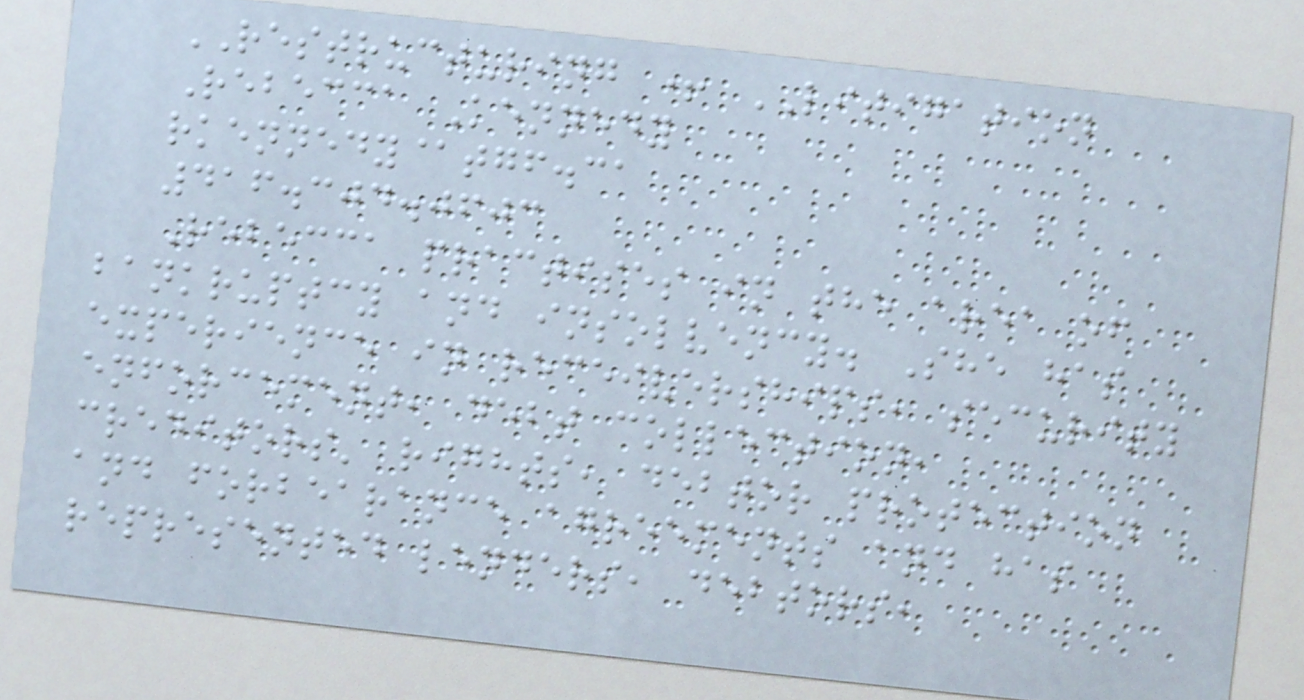RESTRUCTURING + LITIGATION
Rebecca Kennedy
rkennedy@tgf.ca
416.304.0603
Rebecca practises in the area of
bankruptcy and insolvency. She has
experience in receiverships, security
enforcement, debt collection,
creditors' rights, debtor protection
and forbearance agreements and has
represented lenders, debtors,
